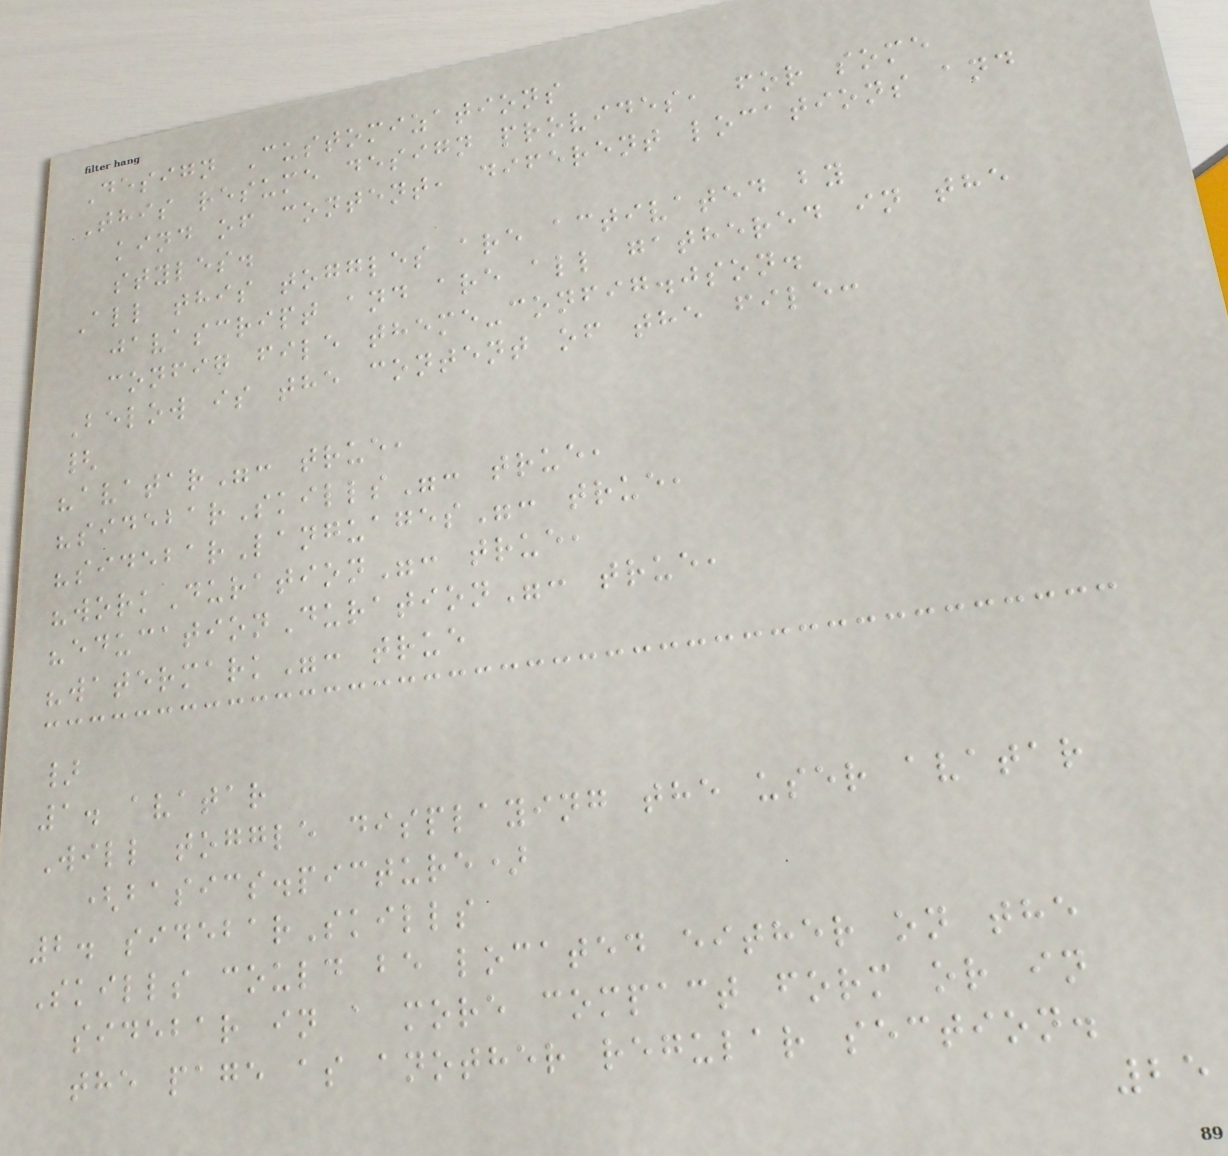Design Customizations
This resume design provides, for some
kind of content, diferent locations and
styles.
All this toggles are activated by
javascript and are all gathered in the
config file theme-config.json.
Below is the content of the file:
{
"avatar": true,
"sidebarSkills": true,
"sidebarLanguages": true,
"workDuration": true,
"educationDuration": true,
"watermark": true
}
1. avatar
Will toggle displaying the user avatar
(basics.picture)
2. sidebarSkills
Skills could be located either on the
sidebar in a more compact form or in
the page as another regular section.
25
